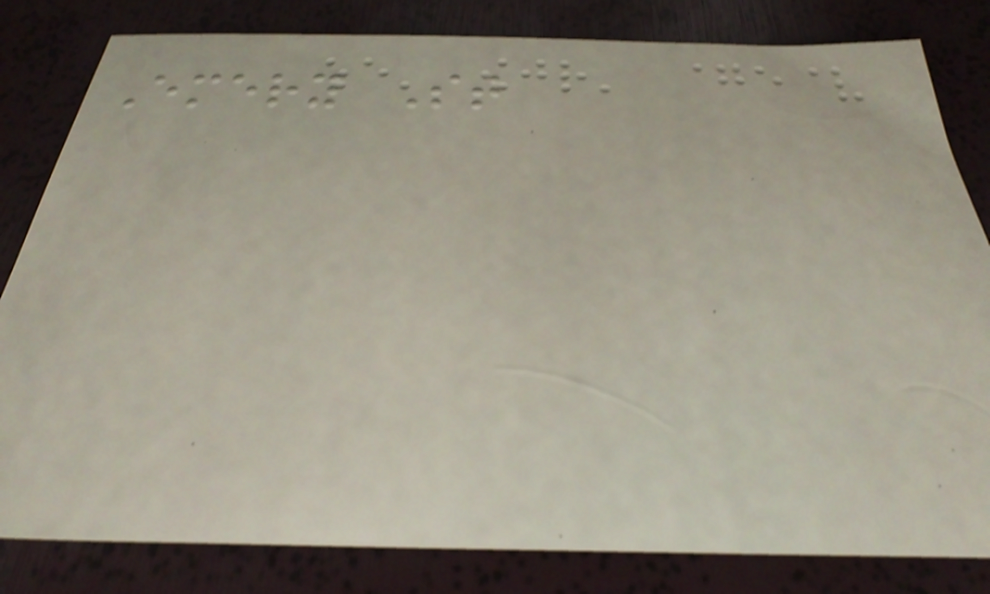Emery St
